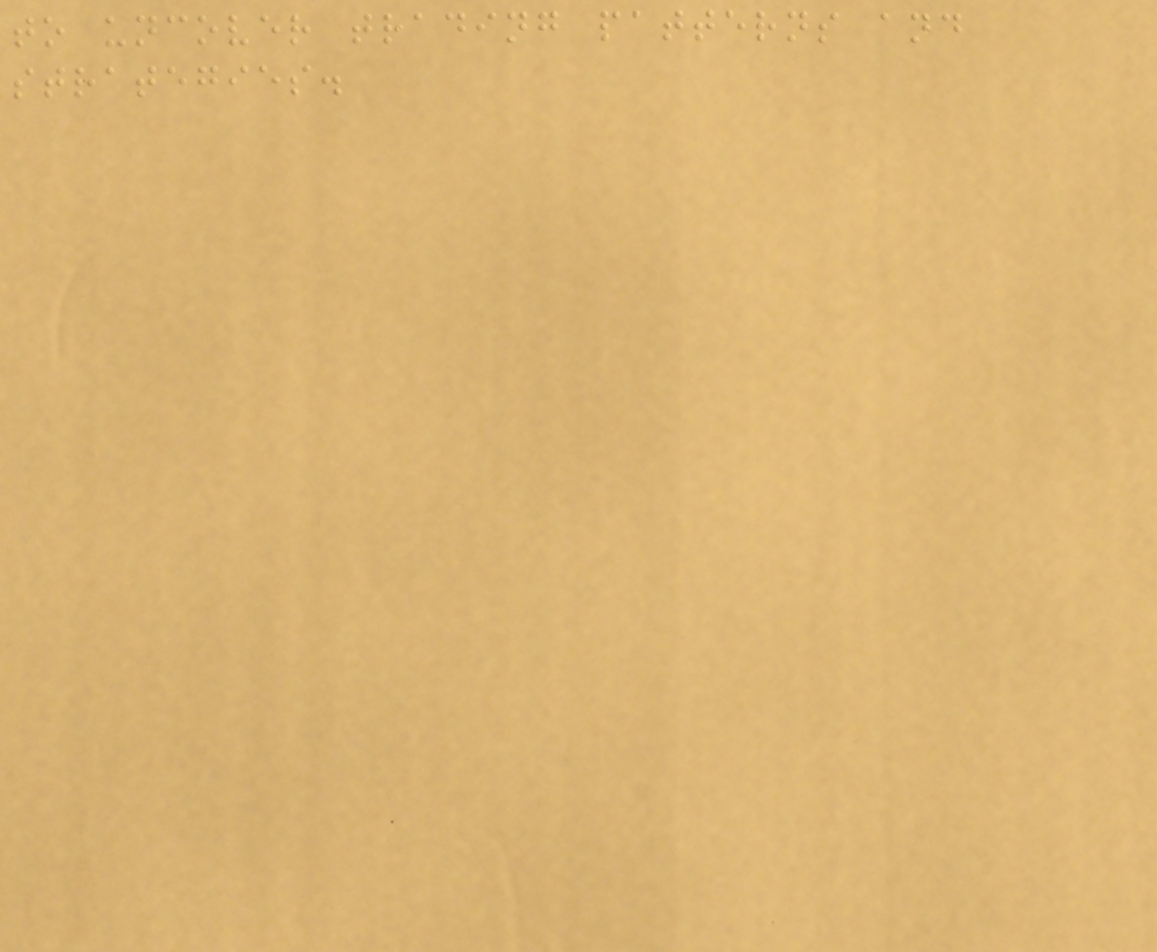to uncover trading patterns and
strategies.
